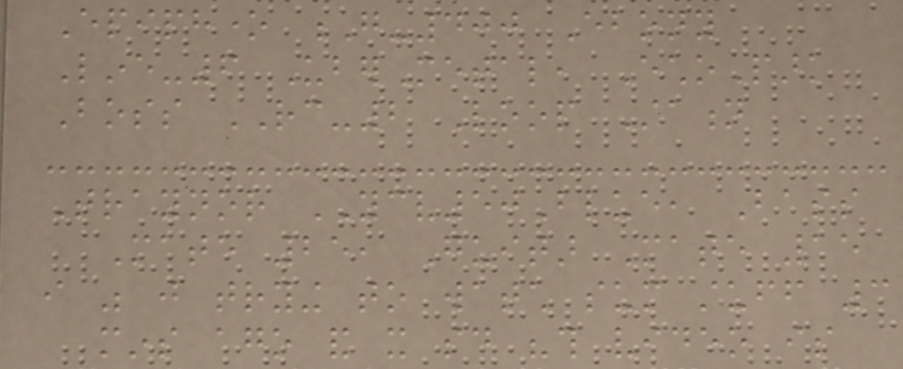Epiphone G-400 Ebony
Line-6 UberMetal, EchoPark
Boss RC-2 Loop Station
Traynor YCV50Blue, Bass
Mate 25, Guitar Mate 15
i was just trying to watch sum stuff 3
mins ago and it said "this video is
